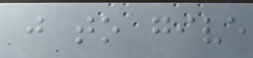just to give
